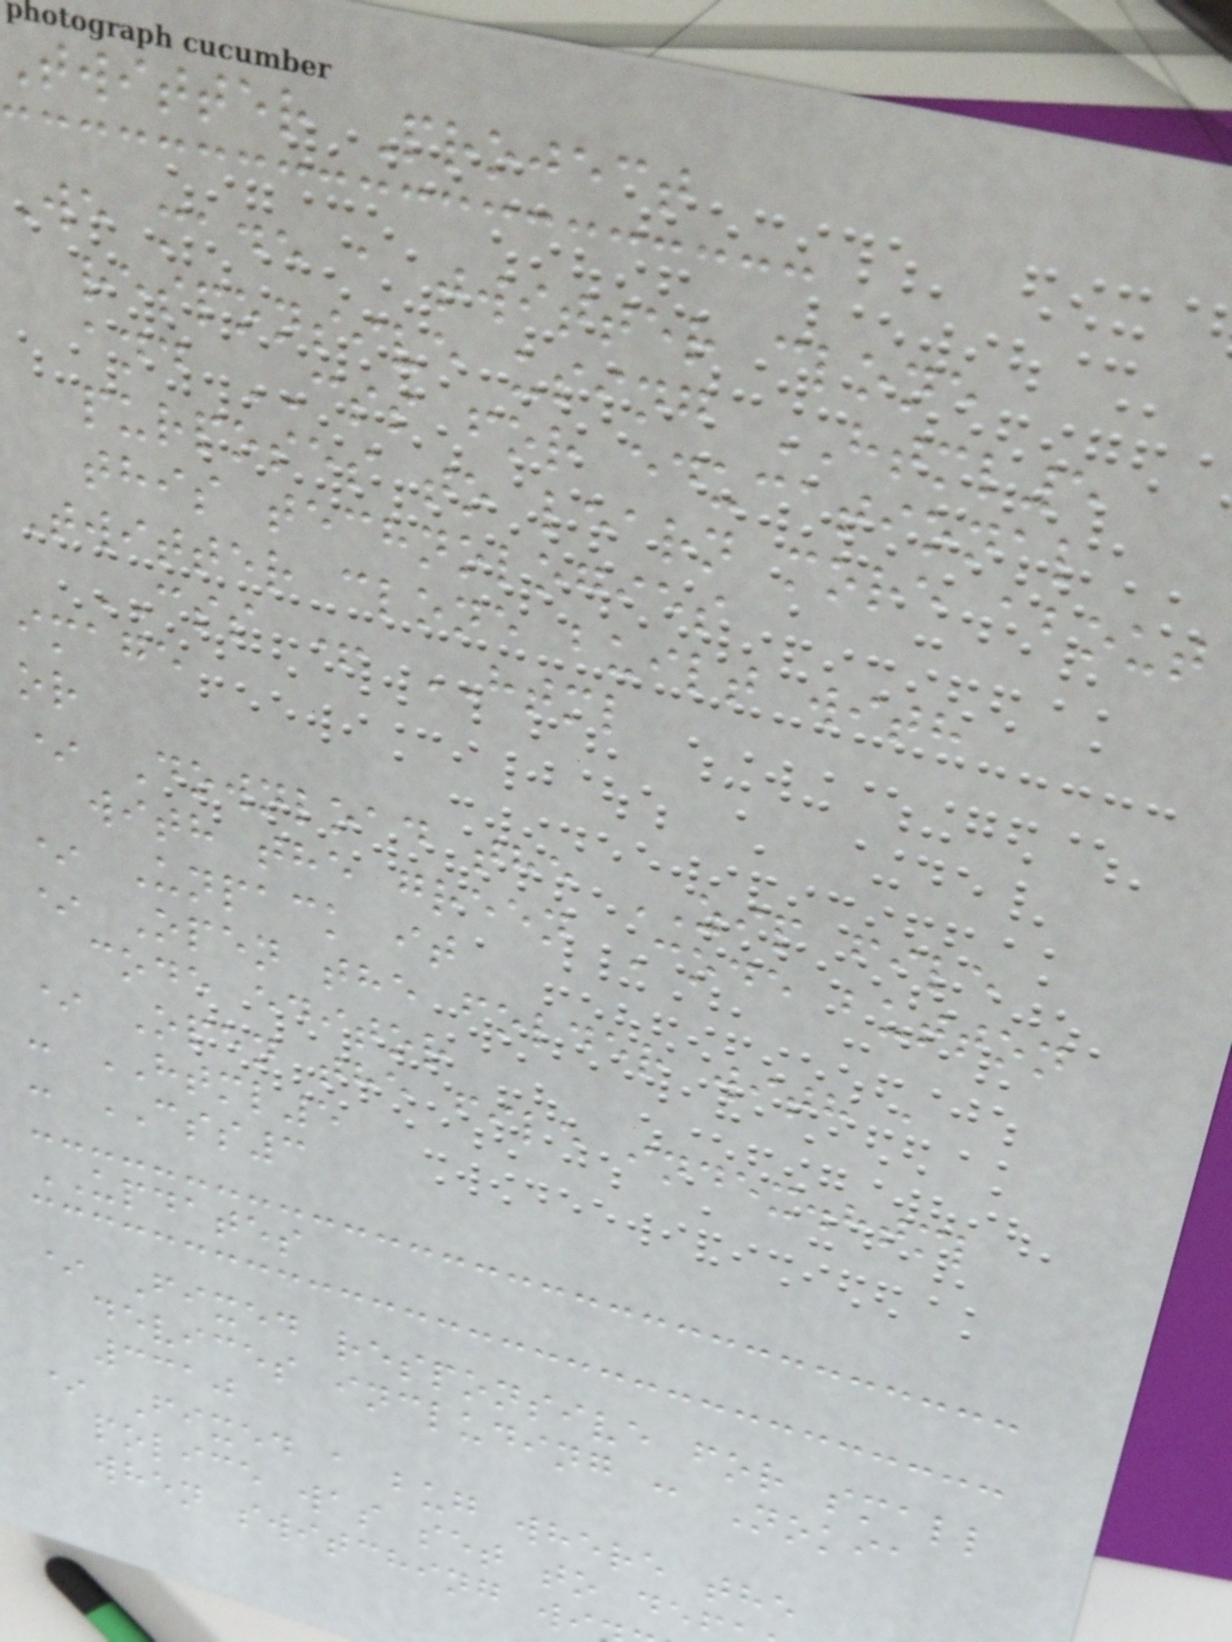twitter Project
We made a twitter clone
responsive using HTML5
and CSS for educational
purposes to learn more about
this technologies
Twitter clone built with
CSS + HTML
image
or
* Download the ZIP file
with the green Code button
* Unpack it
* Open the folder with a
code editor
* Open the file index.html
- HTML5
- CSS3
UPDATES
* Fixed responsive for small
devices including : Nokia
3310
* Fixed a bug where the
police was set to de
when switching wi
